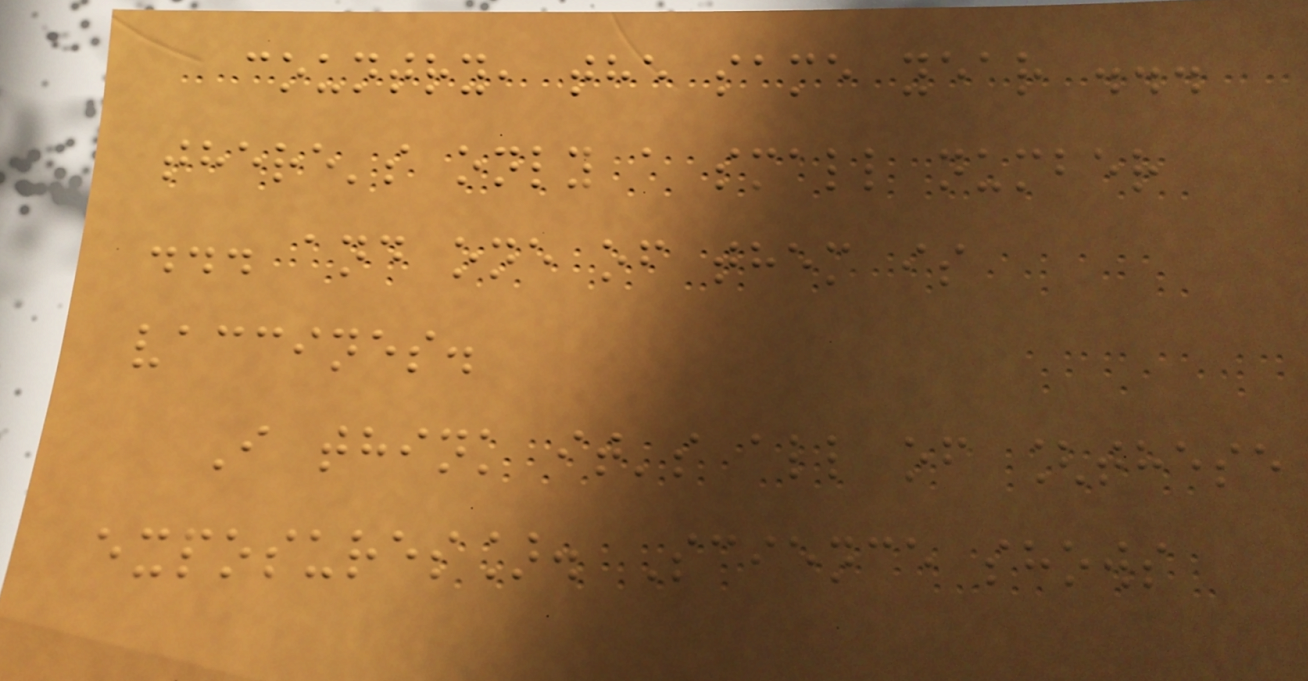country, the same year ...
there's only a small number
... and one of them is
vaccines.
I think it's all of [these
exposures]. Science shows
